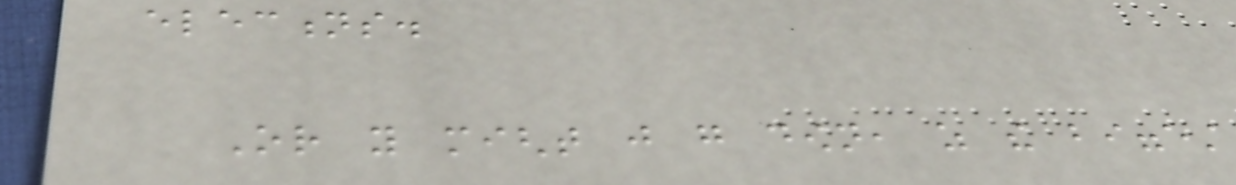elections.
Or you might just go down, as the biggest
